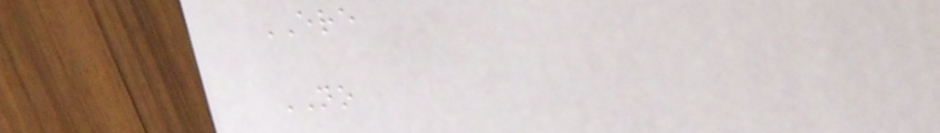ERE
NO
